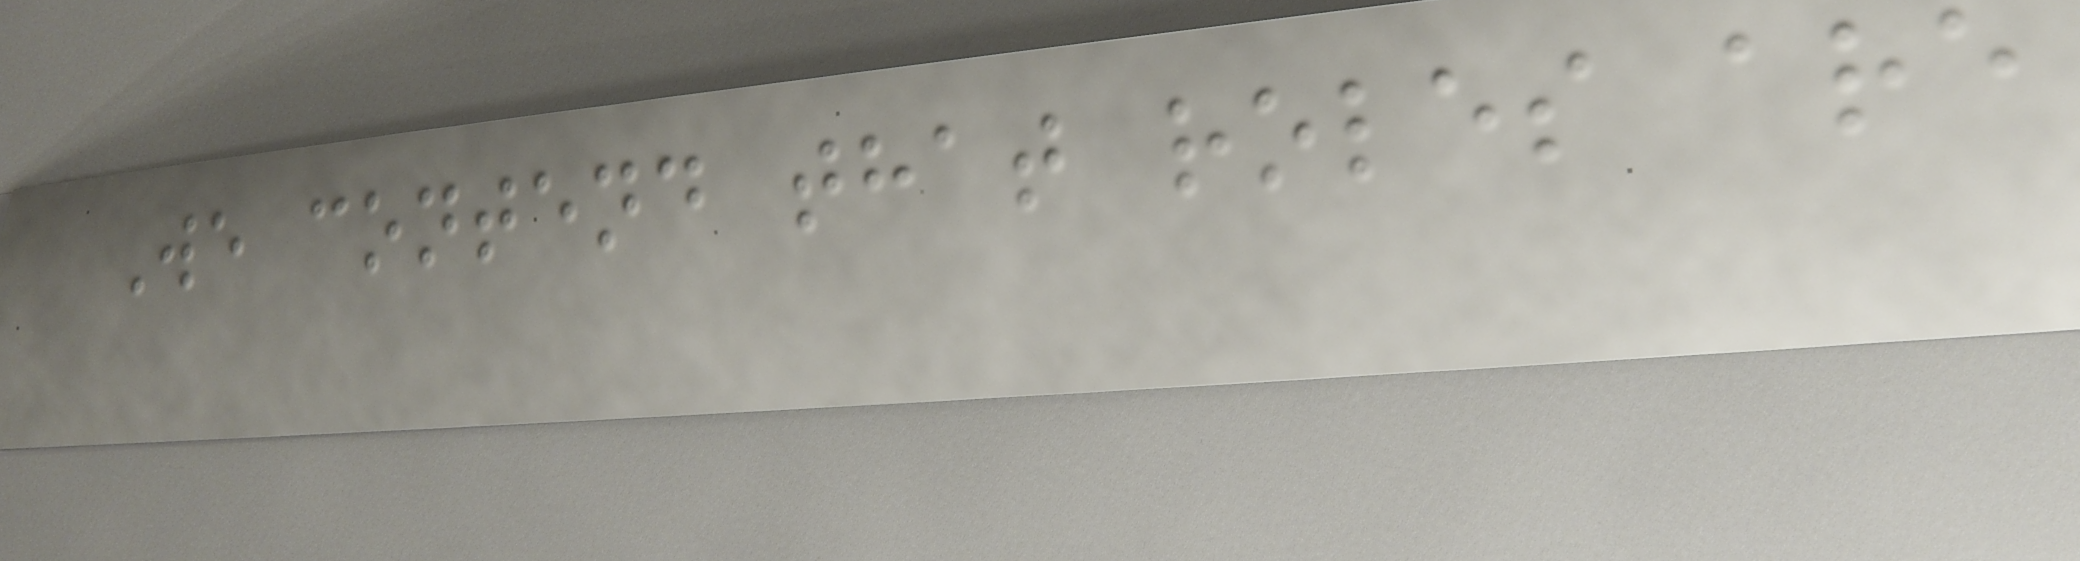We contend that roles are
